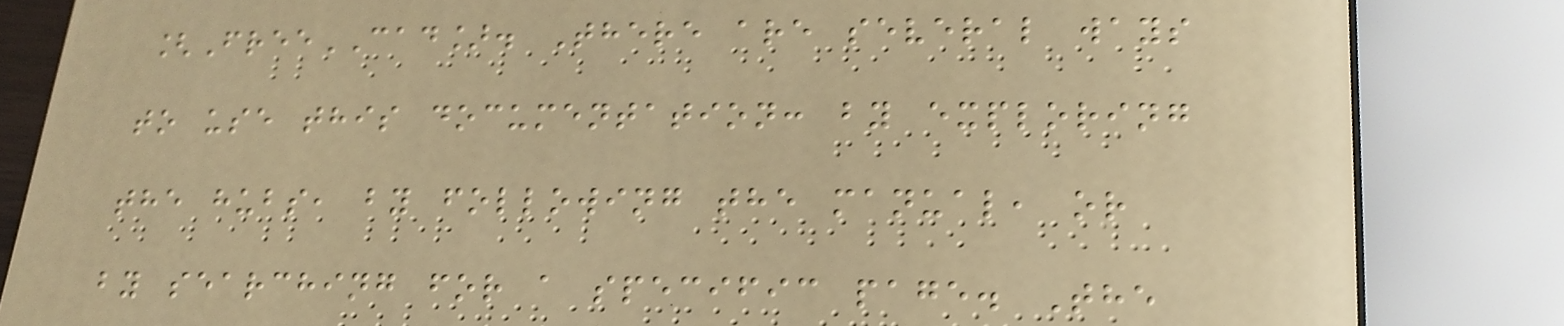[FreeCAD]. There are several ways
to use this documentation: by exploring
the hubs, by following the manual, or
by searching for a specific page. The
